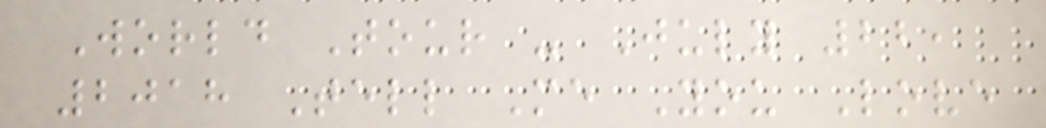World Tour - July 22,
2018 Tell Me You Love
